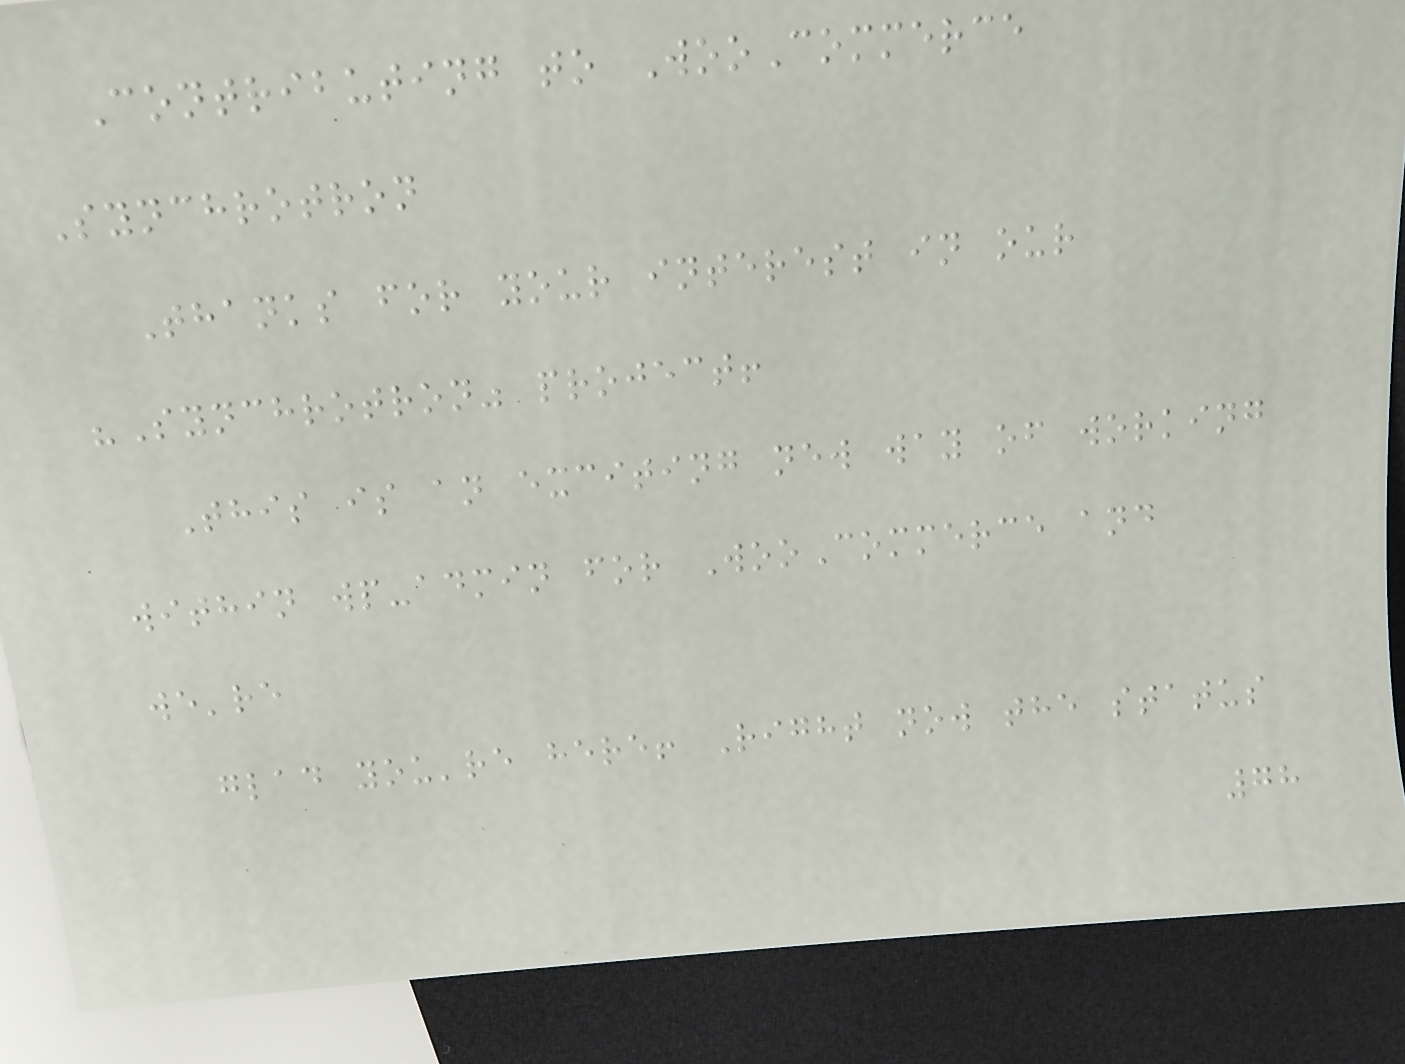Contributing to WooCommerce
Synchrotron
Thanks for your interest in our
"Synchrotron" project!
This is an exciting new way of working
within wp-admin for WooCommerce and
we're
glad you're here! Right now the status
78
